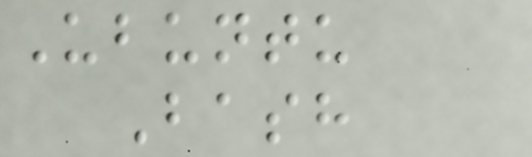Ubuntu
Bash
